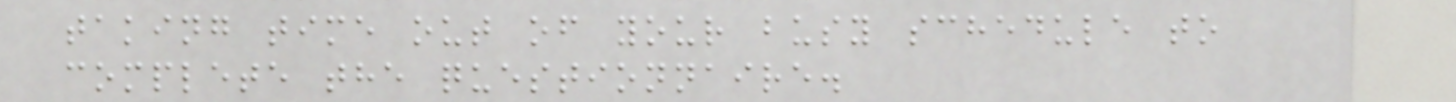taking time out of your busy schedule to
complete the questionnaire.
